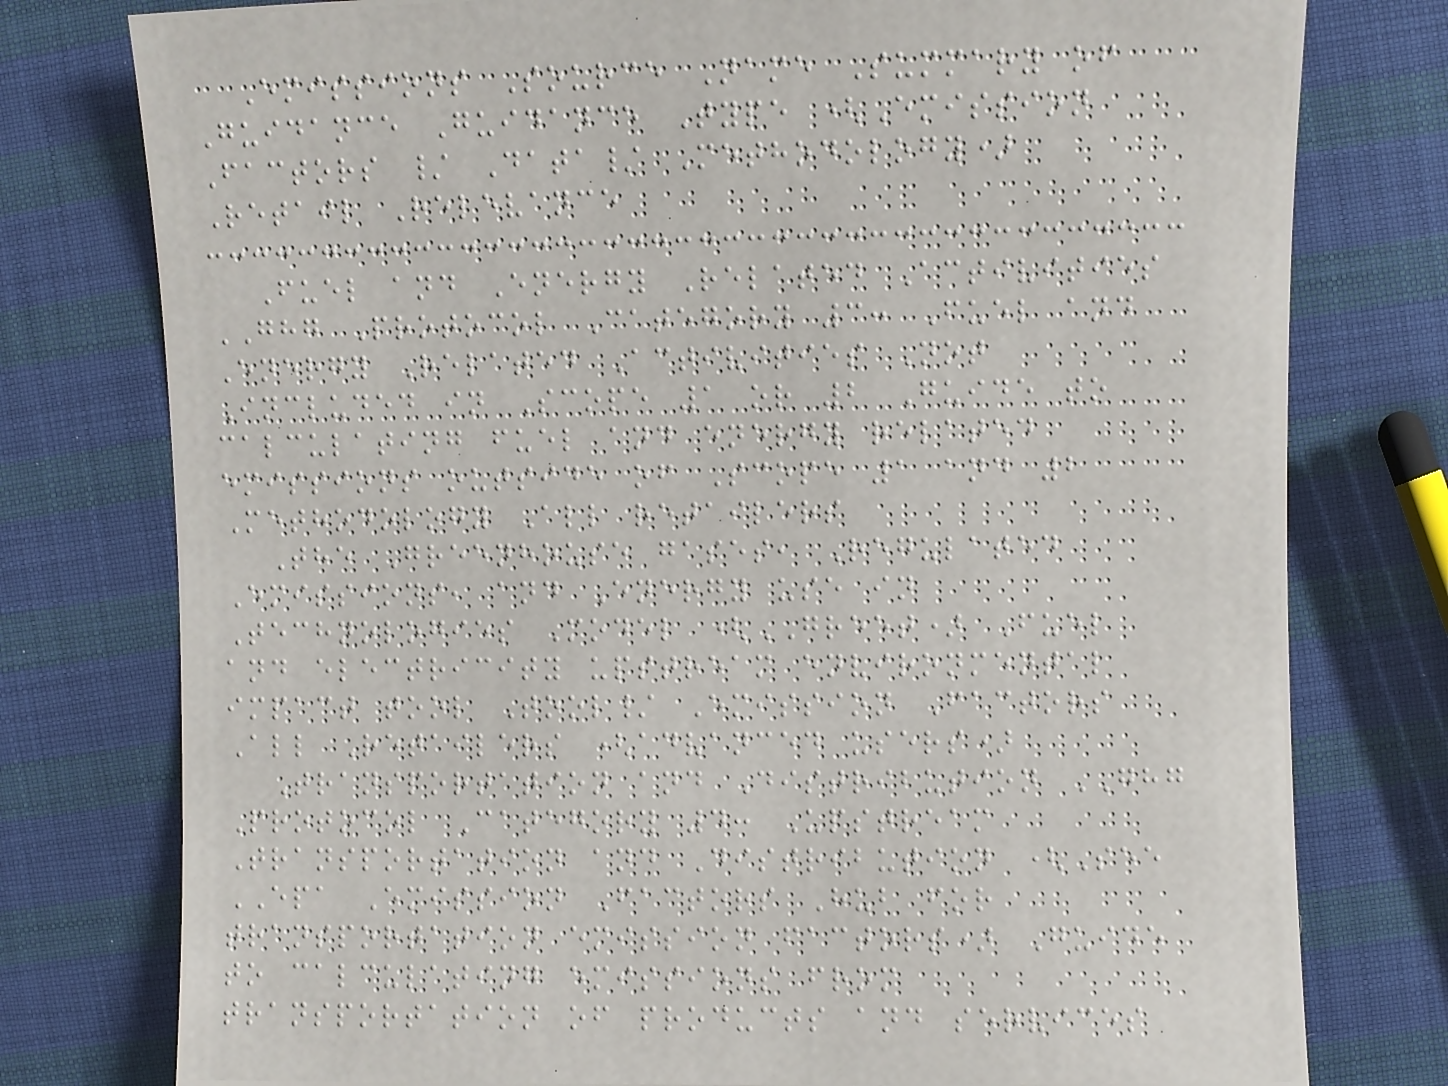Emissions Source Name Summary of
Guidance Guidance Type (Emission
Factors / Data/ Methodology)
Retail Relevance
Fuel and Energy Related Activities
GHG Protocol Category 3: Fuel and
Energy Related Activities Not
Included in Scope 1 or 2 Guide to
calculating fuel and energy related
emissions outside of Scope 1 and 2
Methodology All retailers
The Greenhouse gases, Regulated
Emissions, and Energy use in
Technologies Model (GREET) Fuel
and electricity upstream environmental
impact tool Tool/ Emission Factors
All Retailers (advanced users)
Transportation and Distribution GHG
Protocol Category 4: Upstream
Transportation and Distribution (See
EPA Emission Factors Hub for
transportation emission factors) Guide
to calculating emissions from
transportation of products and services
